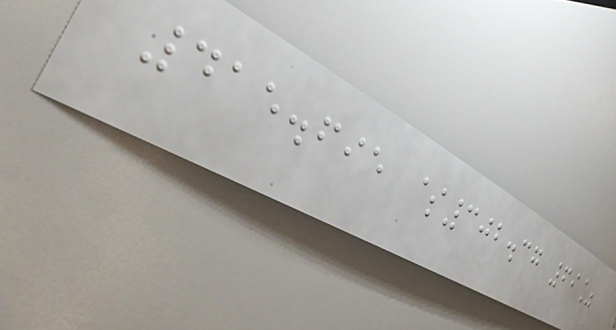415.695 $302.37 69%
